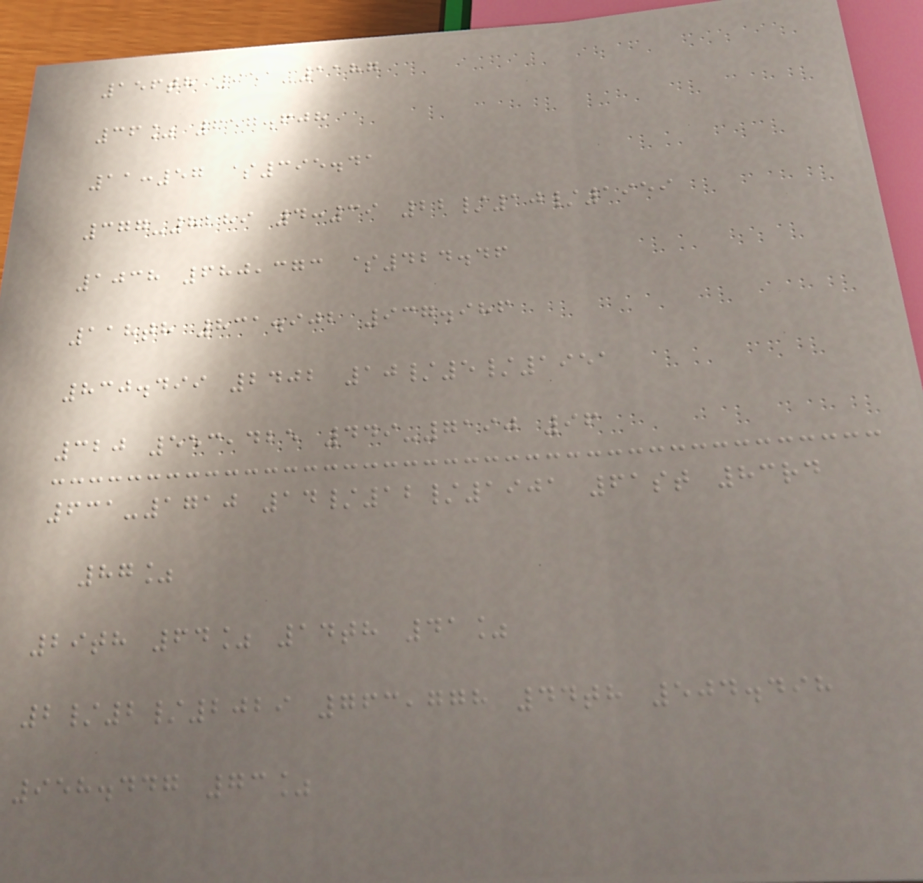156th 951-1187
36% 657.608
11:57 $395.41
377-8289 4:39 22/10/1959
1038 680,373 $424.46
118th 831.902 937.986
830.499 2402 10/5/1951
320 553,425 449-7190 96
631-1710 14/12/1901 61st 83rd
87%
29th 64% 14th 41%
2/2/2029 763,778 44th 504.498
958.447 73%
